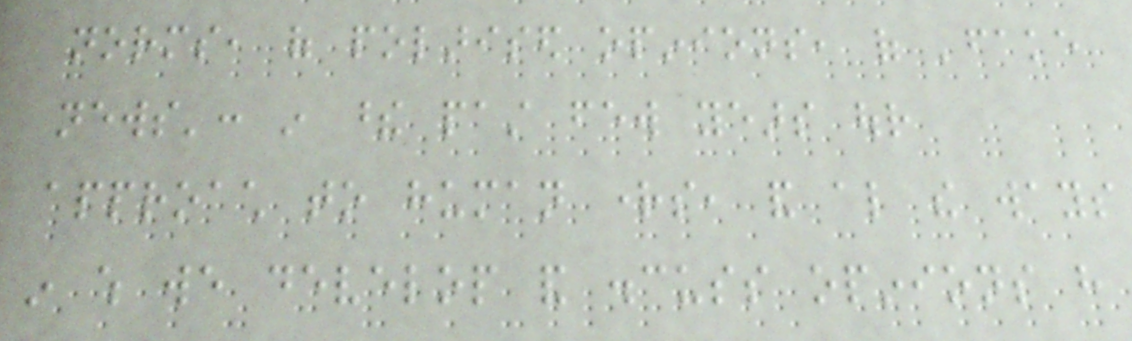norms, of polarised opinions, of 'fake
news': in these past few years our
approach to human rights, and also the ways
in which we develop and discuss opinions have
